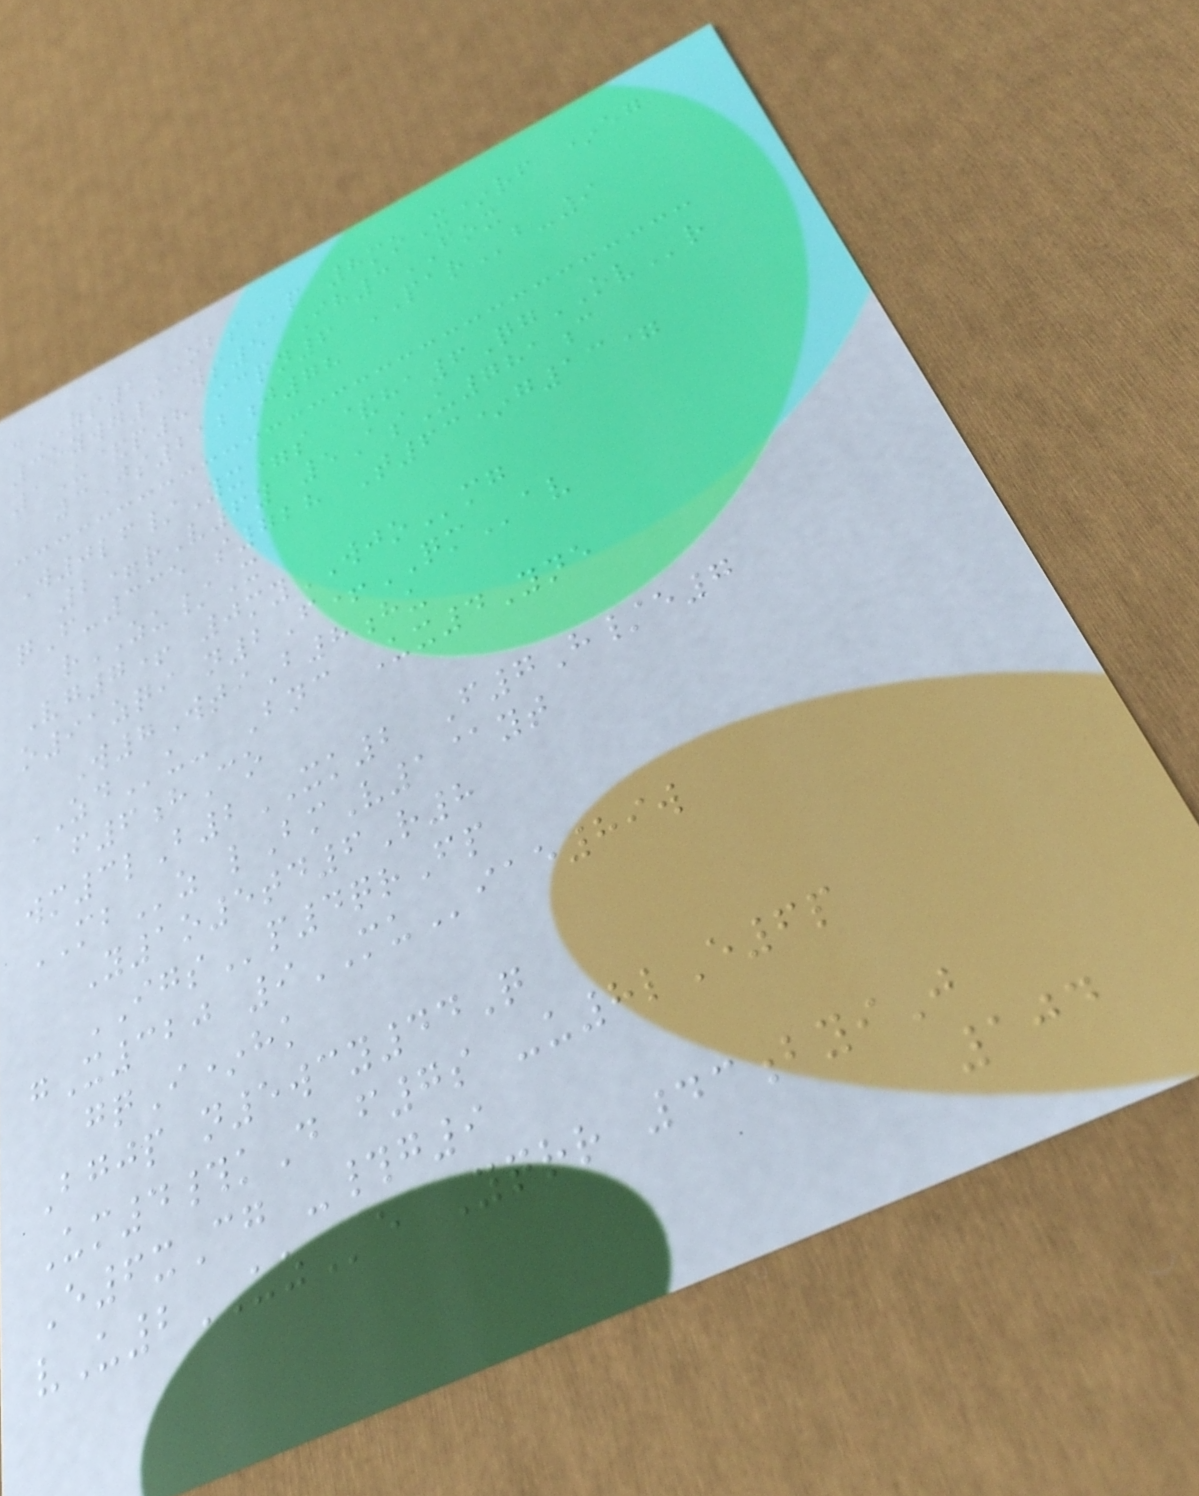dZS2OBSp 8moX*rf *eg
3oywg3 ws5 Ih3FOX
1U&p8 icpn6 PARb-9
3Js212j78
W0lf/Yx=s &ha6QgOVr
2=rV6y 5AsU781c
qF-335 s728 T63*g13=
rZU/X
Vg7+ 0myWJOmg
o91zqi n2F+QMav
W8WtiB8hu
ZDu- Bnc Ux4Yne
f6hCo
wm3lB2XK2 F7H/e7
MBz lBmV1@yt
Y1o5td6R8
IGSp4qrFp
gX320 9MUiae89w
gqI*hk
Bgjp n5wcy44Q
Um4#kD f7s -u8lE6p
E6xCg -#g9
vU2UZe Yqrr 43byiJ
104
